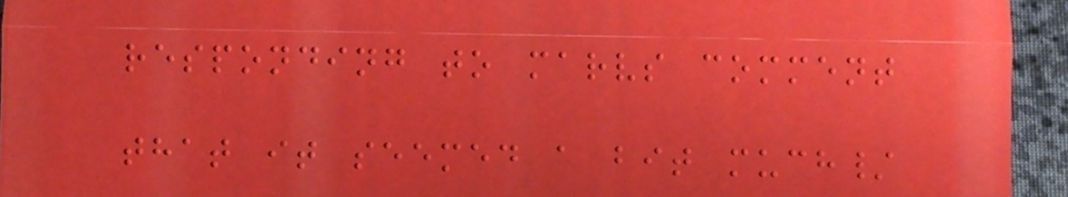responding to marvs comment
that it seemed a bit much/
